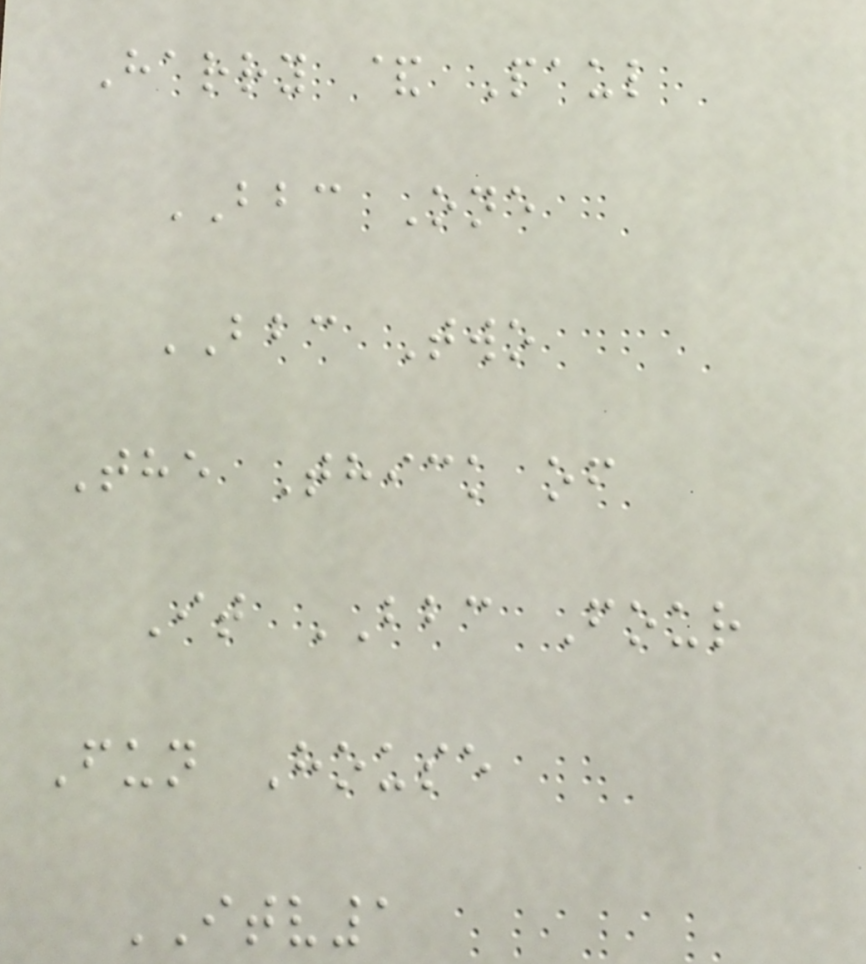Harry & Paul
BBC One
BBC Two
The Thick of
It BBC Four
Fun House
ITV1
